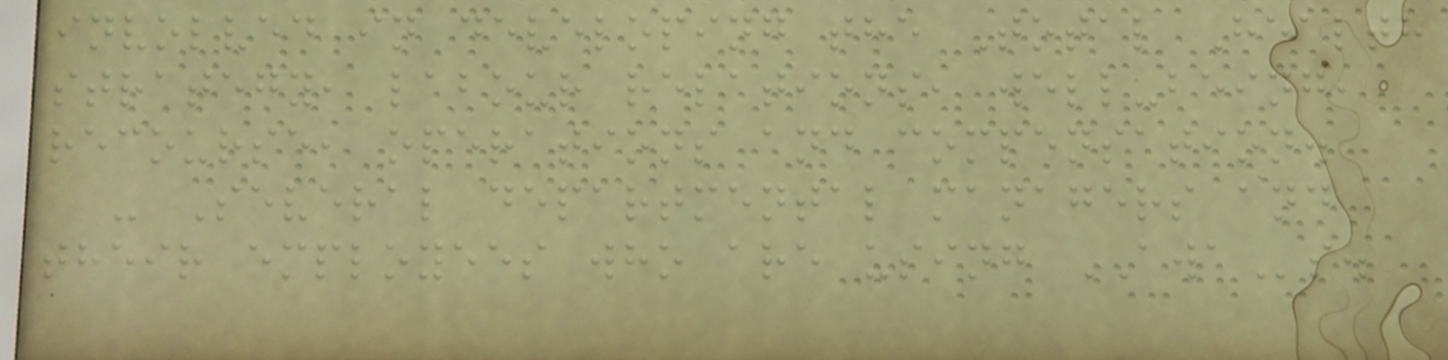involved in developing the Total Health
strategy, labour relations, well-being,
recourse, operations and compensation.
- Several departmental managers and
their employees who are using AWAs.
